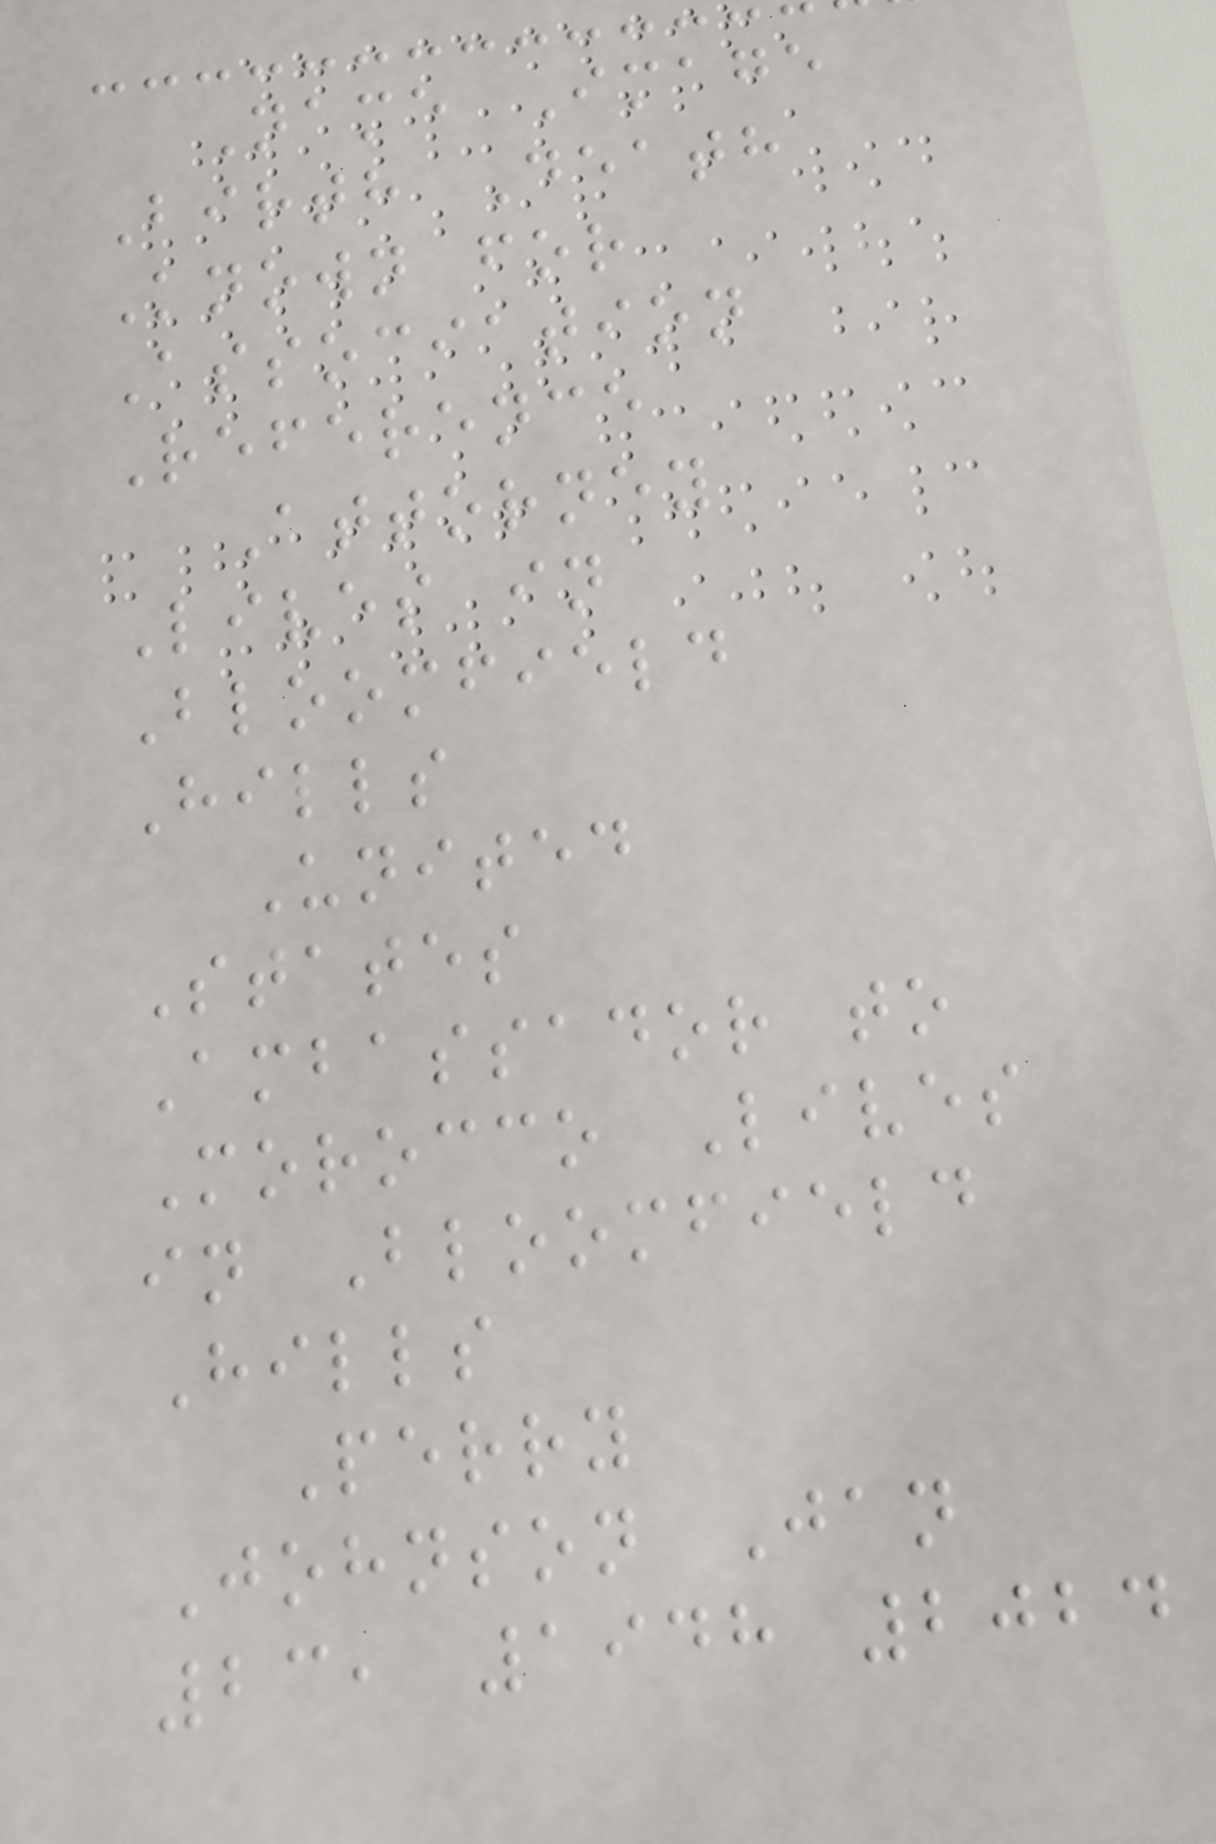Name Image
Birth Death
Known for
Association
Reference
Attorney
Lives in
Bloomfield
Hills
United
States
Ambassador to
Morocco Lives
in Bloomfield
Hills
Perry
Johnson Jan
23, 1948 2024
